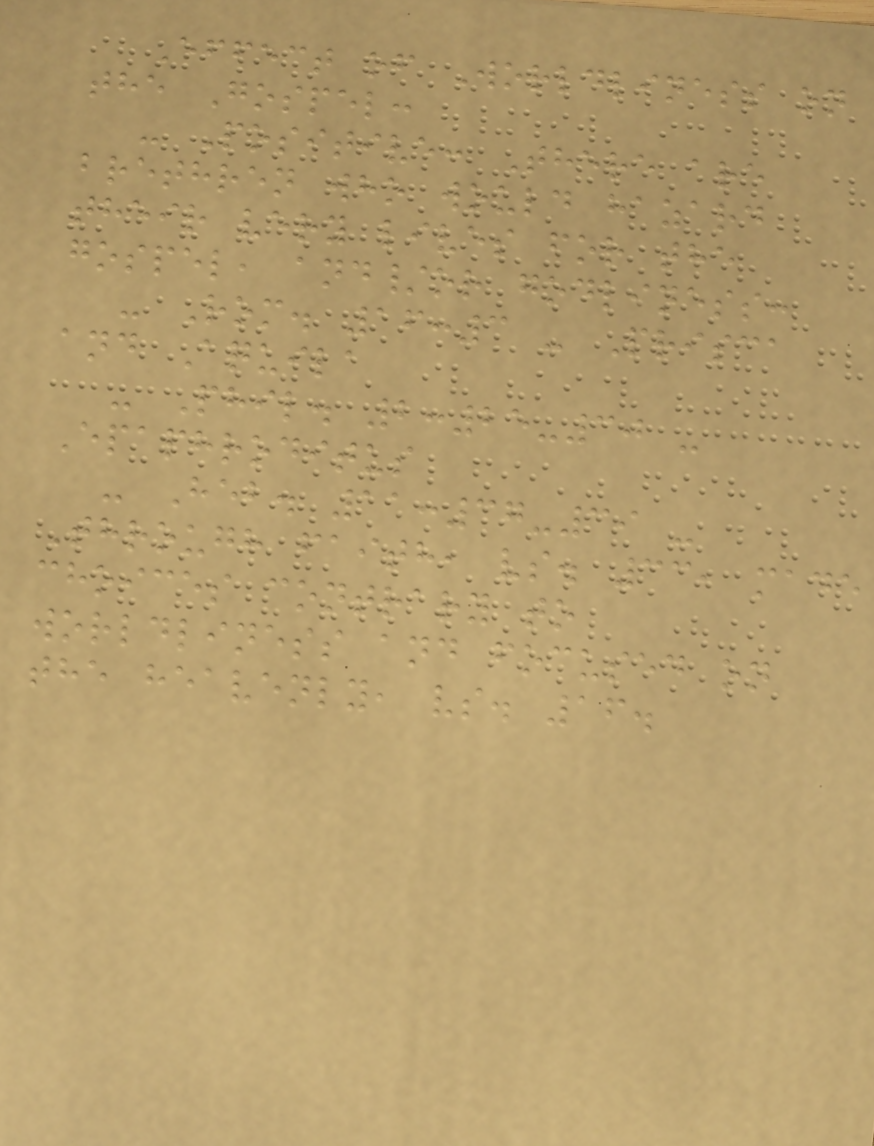Effect of Worldliness on
the Gospel:
- Positive: There are
brethren who would hazard
their very lives for the
gospel, and/or godliness:
- Rom. 16:3 - Prisca
and Aquila
- Phil. 2:25-30 -
Epaphroditus
- Heb. 11:37-39 -
Through faith, vs. 33, made
choices contrary to
worldliness and focused on
the heavenly, vs. 16.
